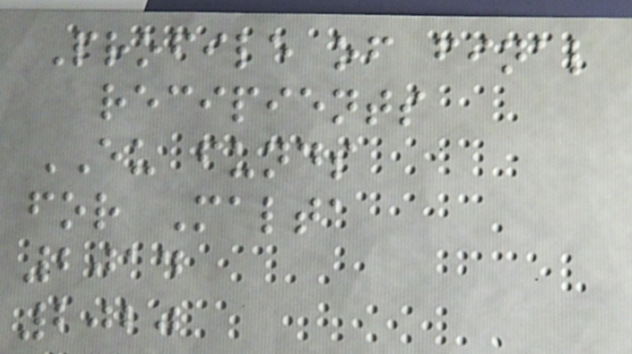Profile of final
recipients
EU funds
for Malta
2014
2020
